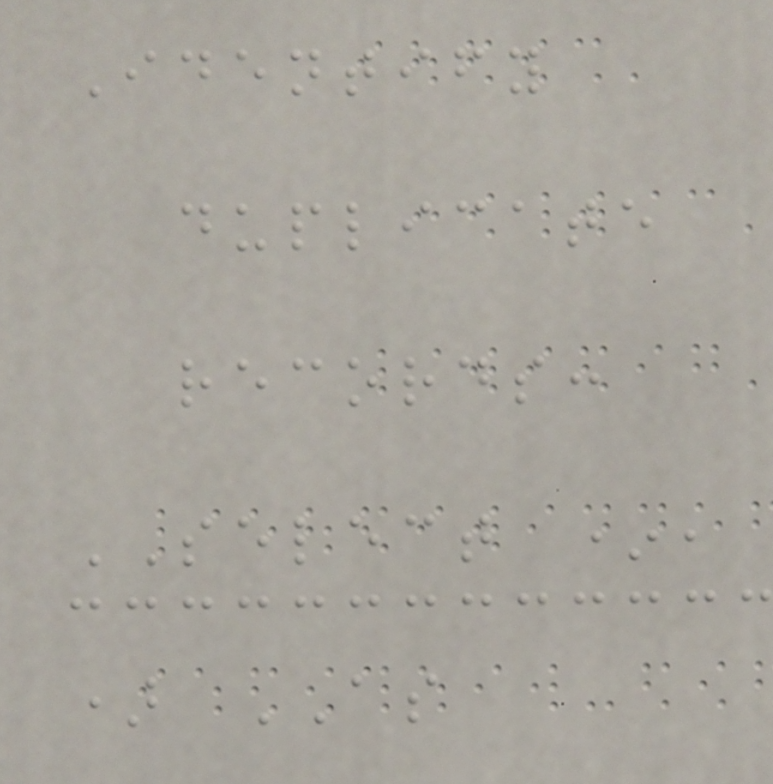Identify
duplicate
records:
SELECT *,
) AS
